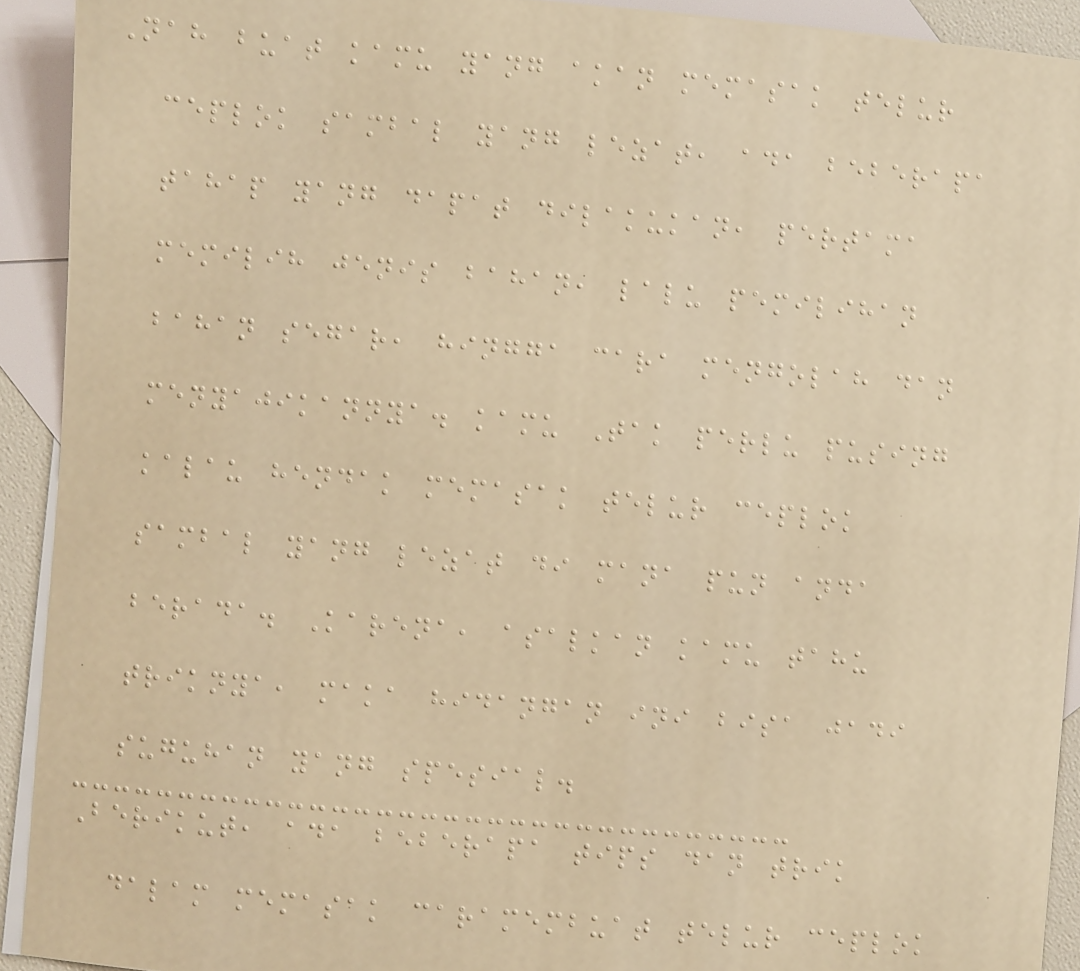Nah buat kamu yang akan memasak telur
ceplok sambal yang lezat, ada beberapa
tahap yang dapat dilakukan, pertama
memilih jenis bahan, lalu pemilihan
bahan segar, hingga cara mengolah dan
menyajikannya. kamu Tak perlu pusing
kalau hendak memasak telur ceplok
sambal yang lezat di mana pun anda
berada. Karena, asalkan kamu tahu
triknya, maka hidangan ini bisa jadi
suguhan yang spesial.
Berikut, ada beberapa tips dan trik
dalam memasak caramembuat telur ceplok
